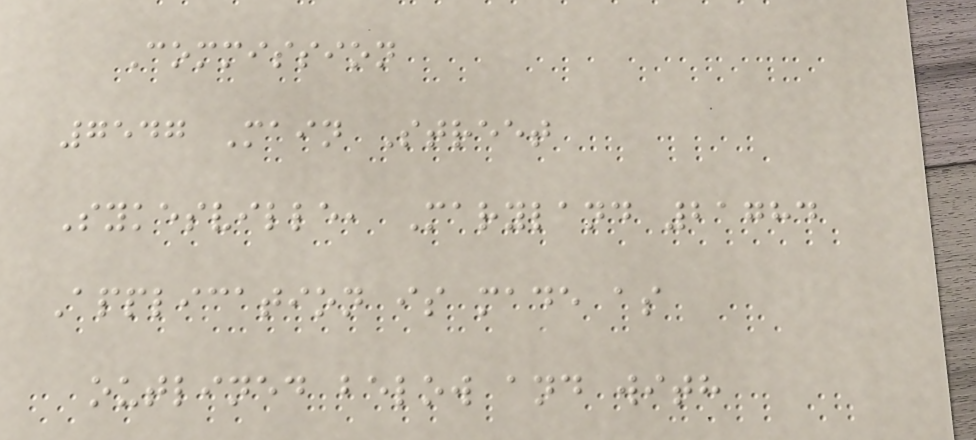Commission
7547 Main Street
Sykesville, Maryland 21784
Application is made as
outlined below and with
